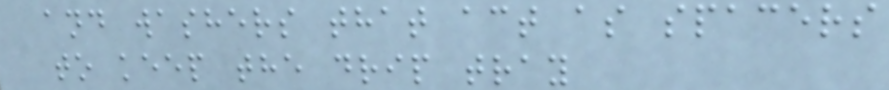and washers that act as spacers
to keep the drip tray
